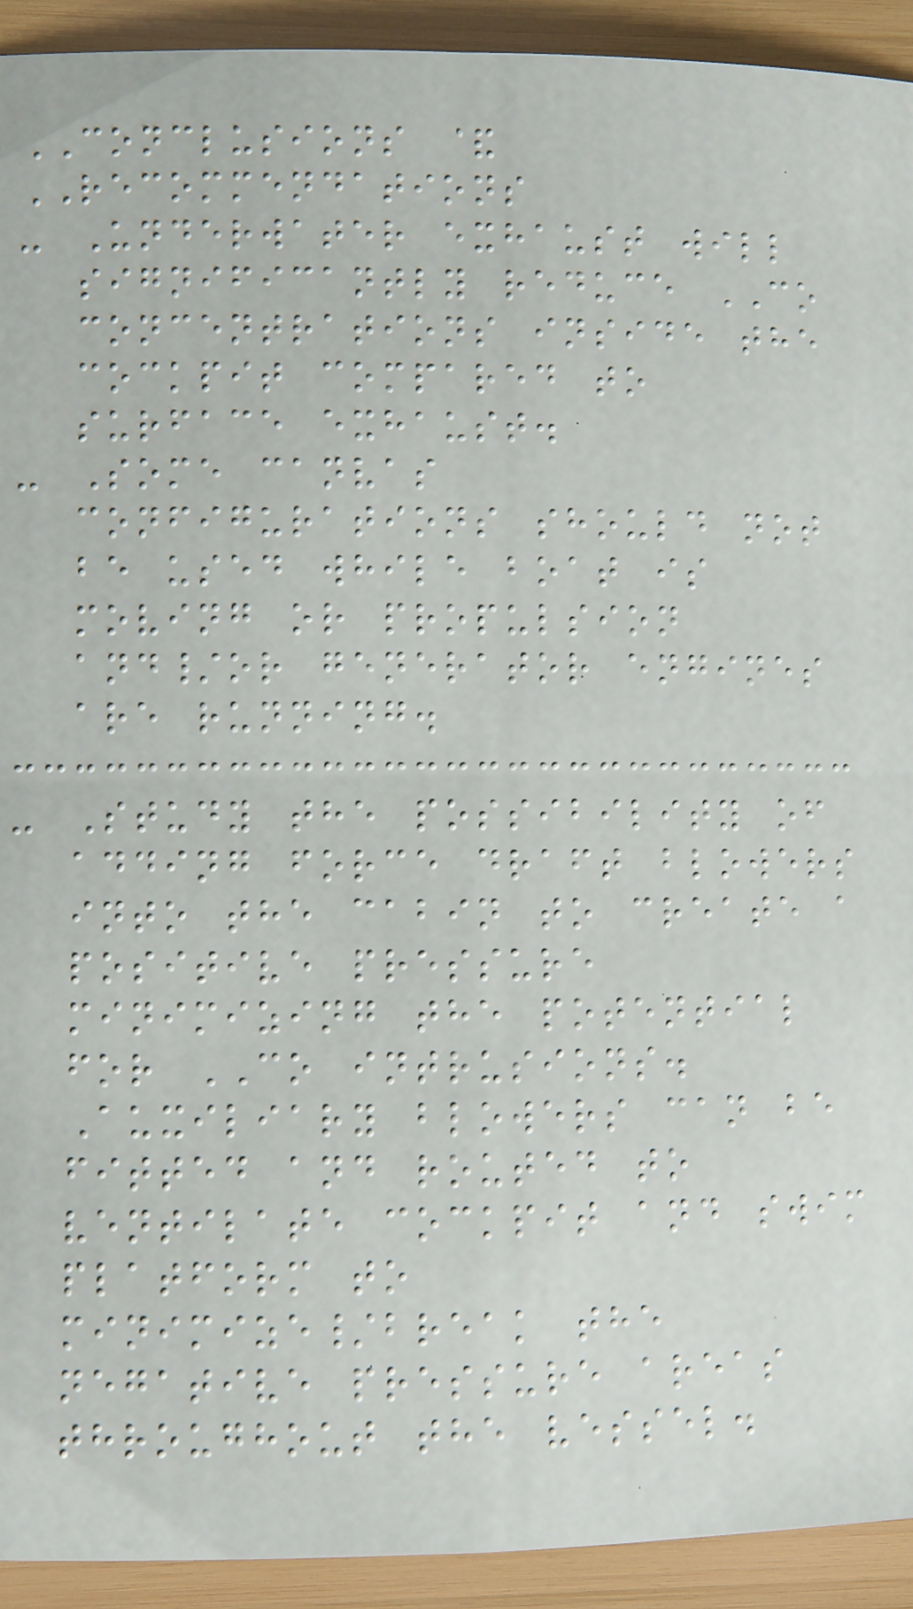CONCLUSIONS &
RECOMMENDATIONS
- Underwater exhaust will
significantly reduce CO
concentrations inside the
cockpit compared to
surface exhaust.
- Some canvas
configurations should not
be used while boat is
moving or propulsion
and/or generator engines
are running.
- Study the possibility of
adding force draft blowers
into the cabin to create a
positive pressure
minimizing the potential
for CO intrusions.
Auxiliary blowers can be
fitted and routed to
ventilate cockpit and swim
platform to
minimize/break the
negative pressure areas
throughout the vessel.
